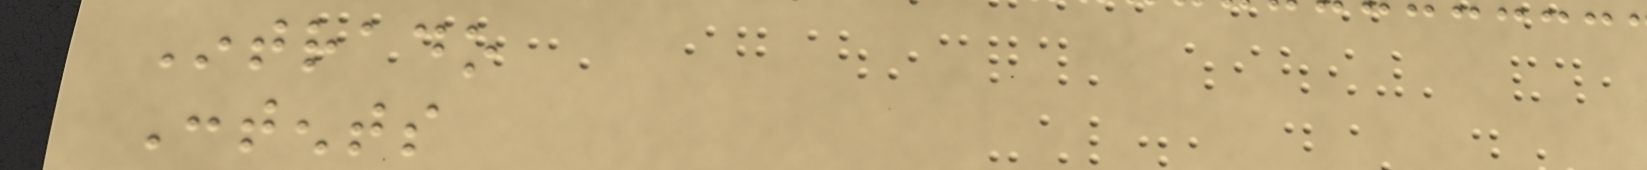Intrado
Contents
